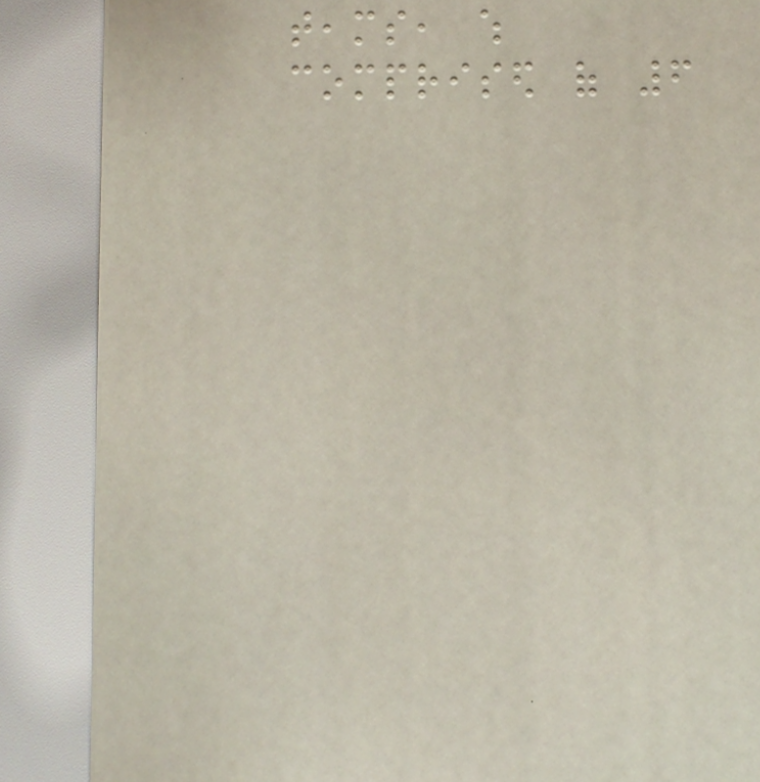teams, which
comprised of 6
